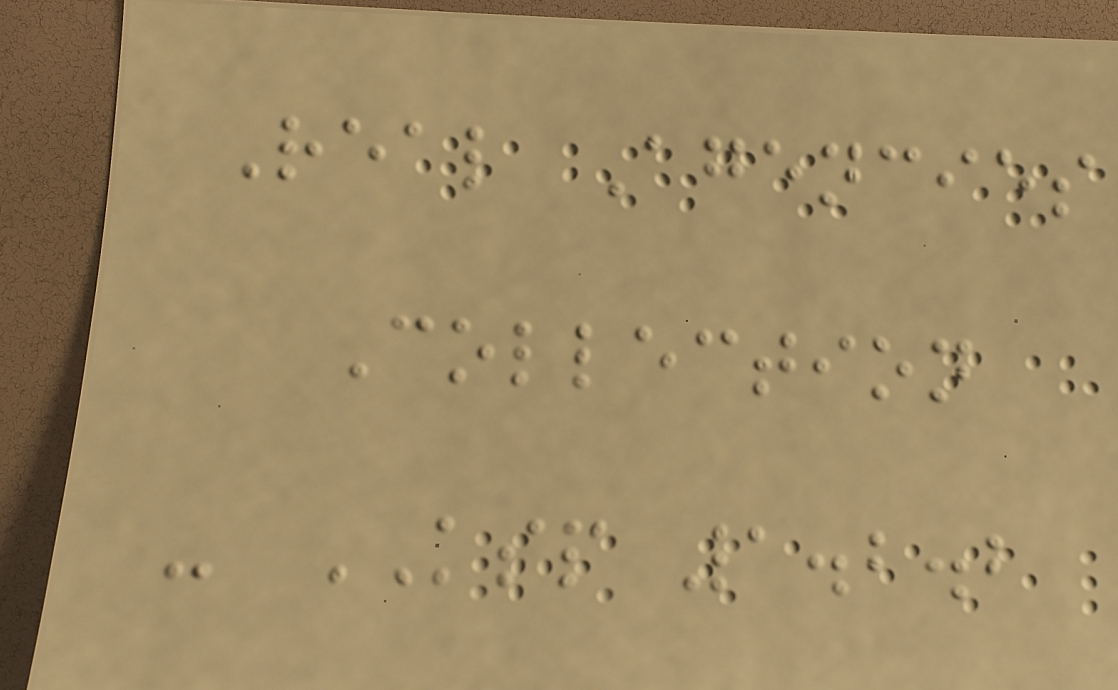Real Agencies
Collection
- KSP 1.2.2
